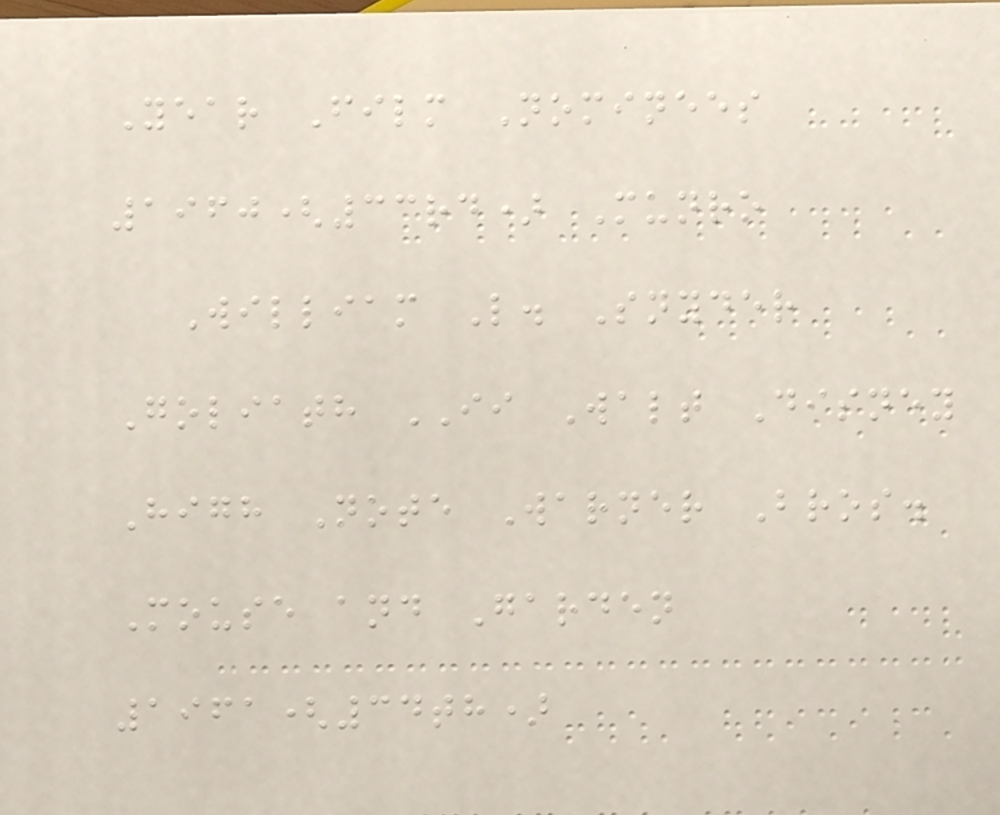Year Film Nominees
1960(33rd) Munro
William L. Snyder
Goliath II Walt Disney
High Note Warner Bros.
Mouse and Garden
1961(34th)
